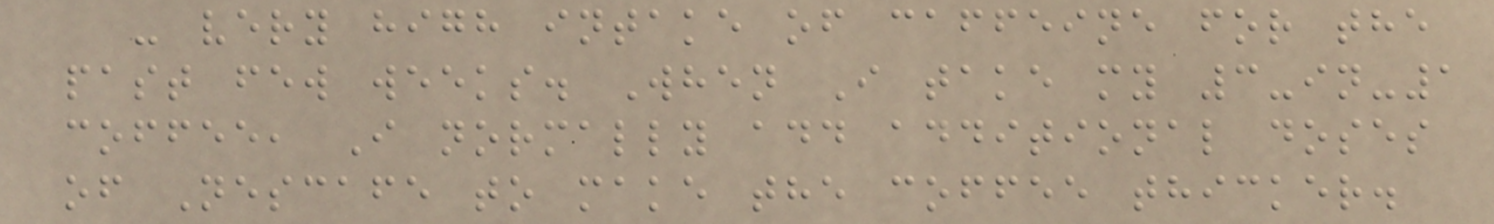- very high intake of caffeine for the
past few weeks. When I take my 3-in-1
coffee, I normally add additional doses
of Nescafe to make the coffee thicker.
